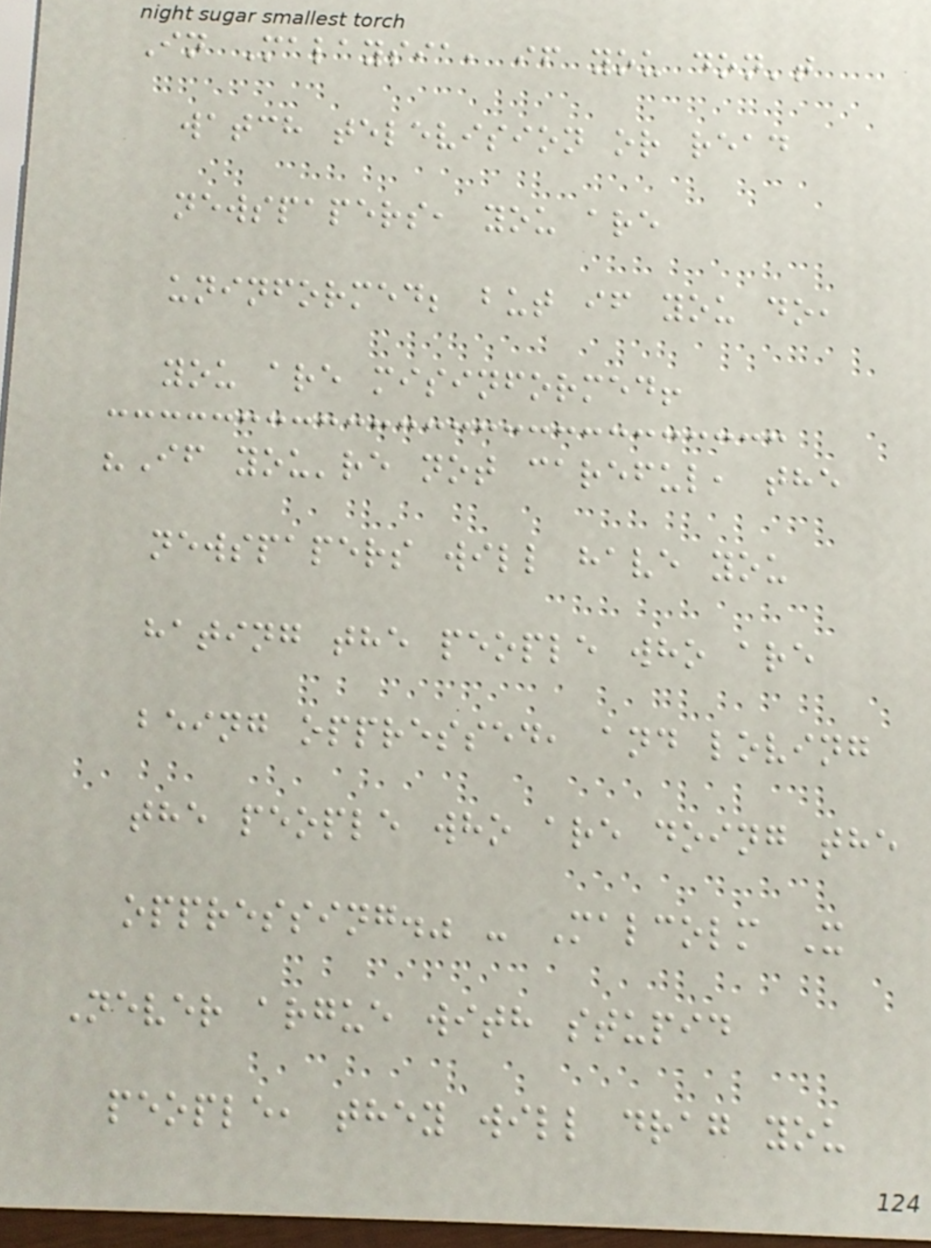In Malaysia, if you don't
watch television or read
newspapers, you are
uninformed; but if you do,
you are misinformed!
"If you're not careful, the
newspapers will have you
hating the people who are
being oppressed, and loving
the people who are doing the
oppressing." - Malcolm X
Never argue with stupid
people, they will drag you
